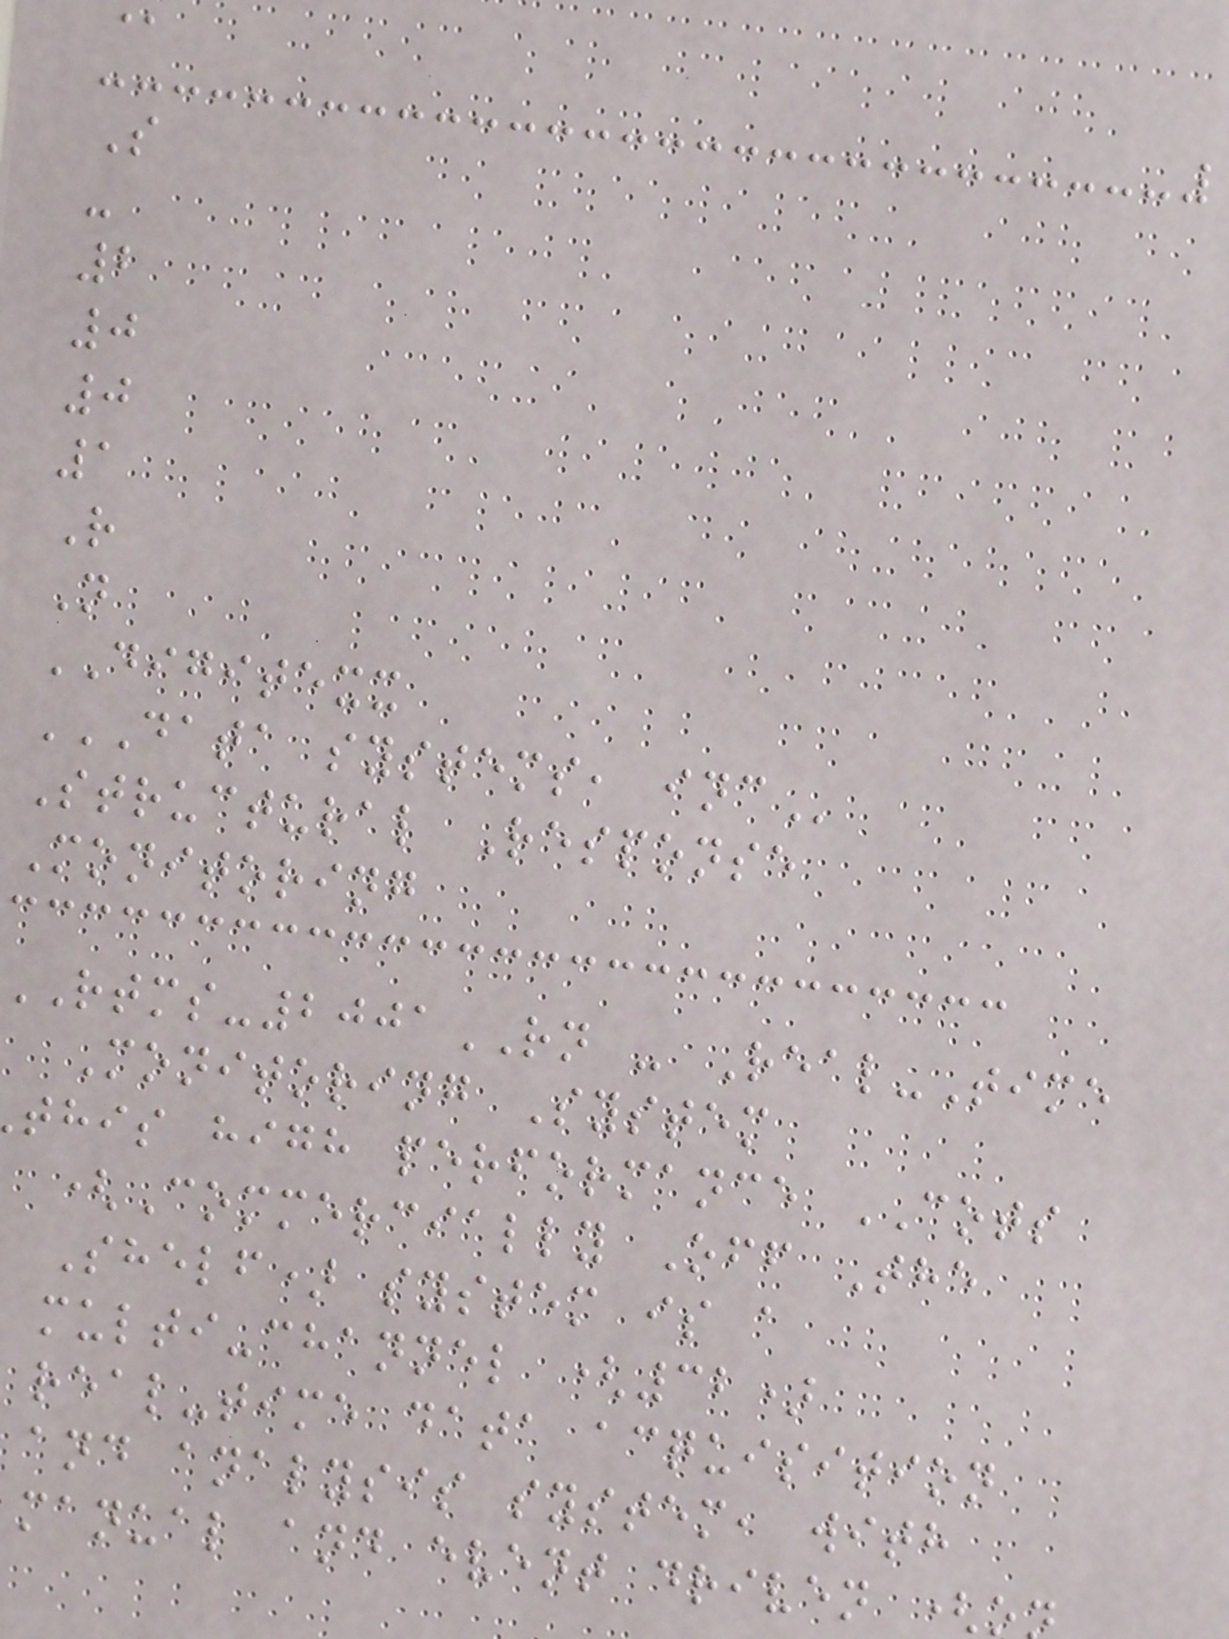S
-
2
0
0
1
R
N
DIGITEXX
DATA SYSTEMS, INC
Structural Response
Monitoring
-2001RN - Real-Time
Monitoring System
this high performance COTS
(Commercially Off The
Shelf) system is a
multi-channel (32)
real-time data acquisition
and analysis system, with
manual and event driven (
